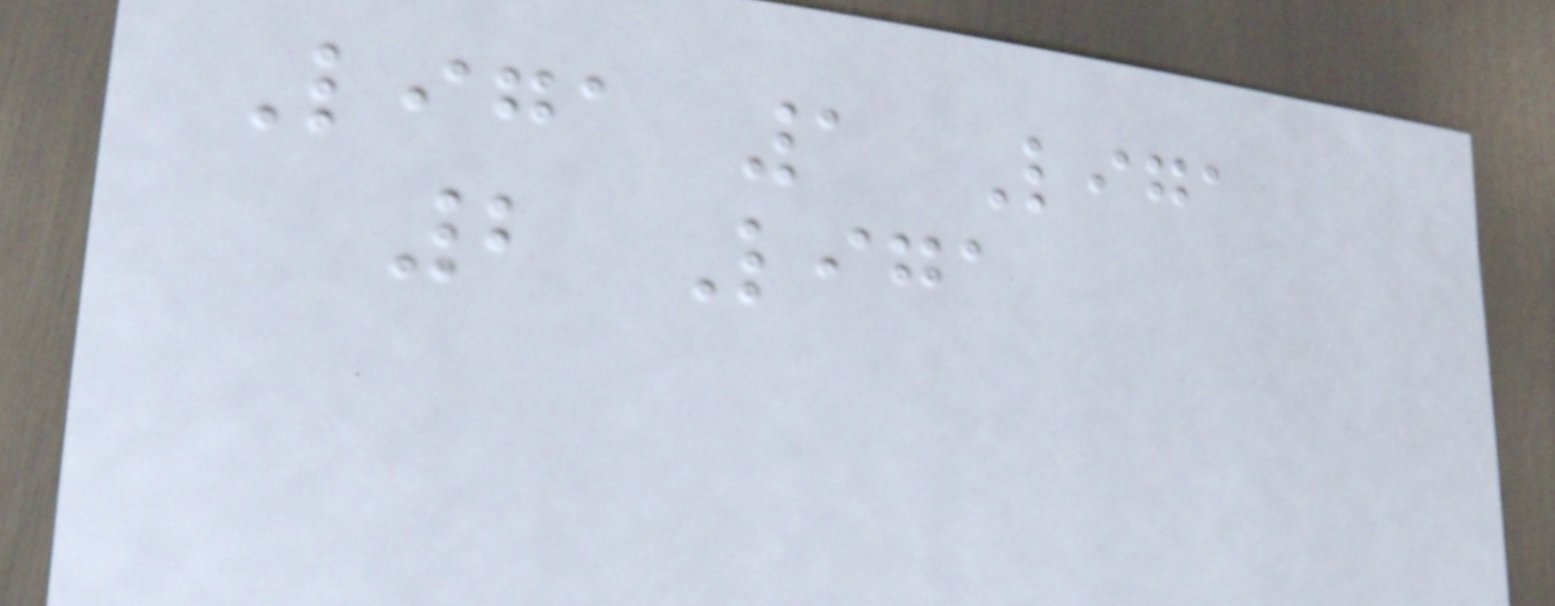Liga 1 Liga
2 Liga
